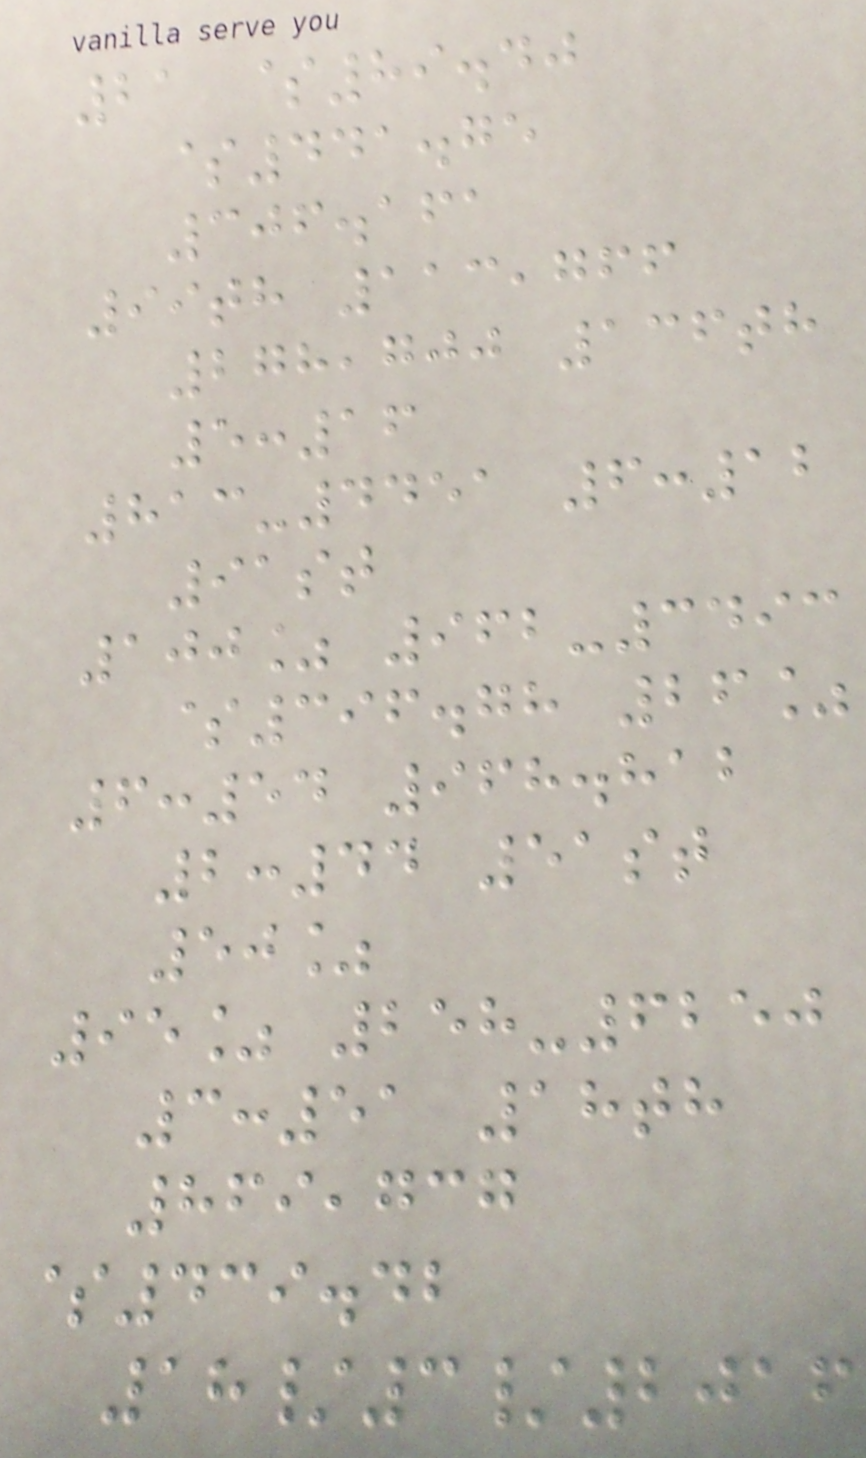21 $89.40
$441.75
306.161
99th 113,766
278,700 136th
5:16
813-4451 6:12
91st
100% 962-3493
$396.78 26%
6:54 968.812
2:44 51st
50%
95% 258-6250
3:51 18th
869,737
$439.42
18/3/2016
